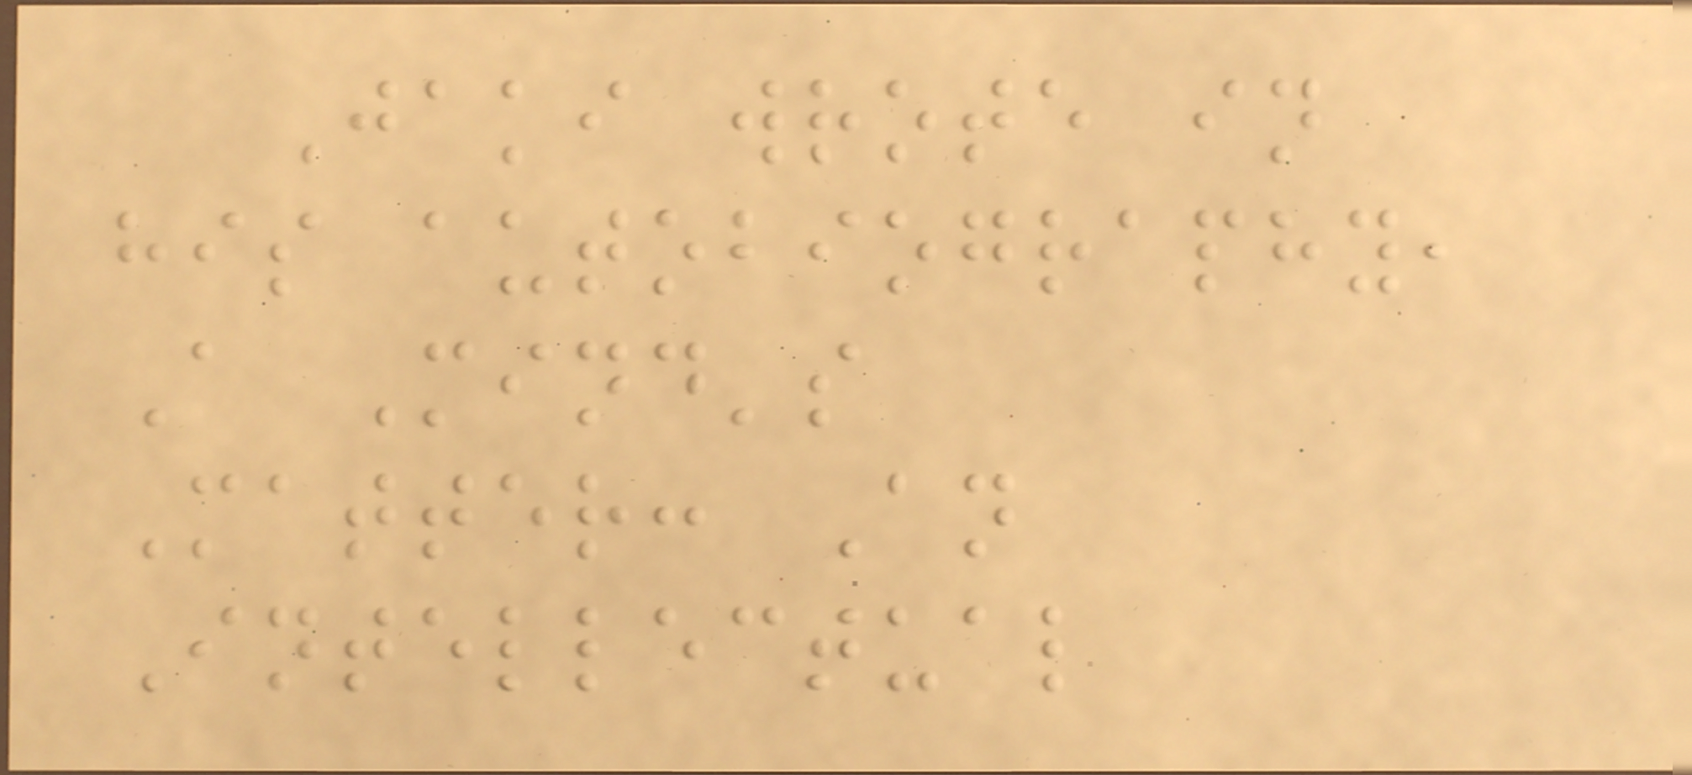Jaki wrote in
his autobiography,
A Mind's
Matter: An
Intellectual
